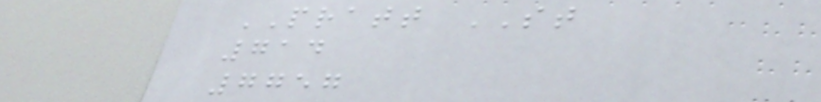PRATT ST
714
7757
